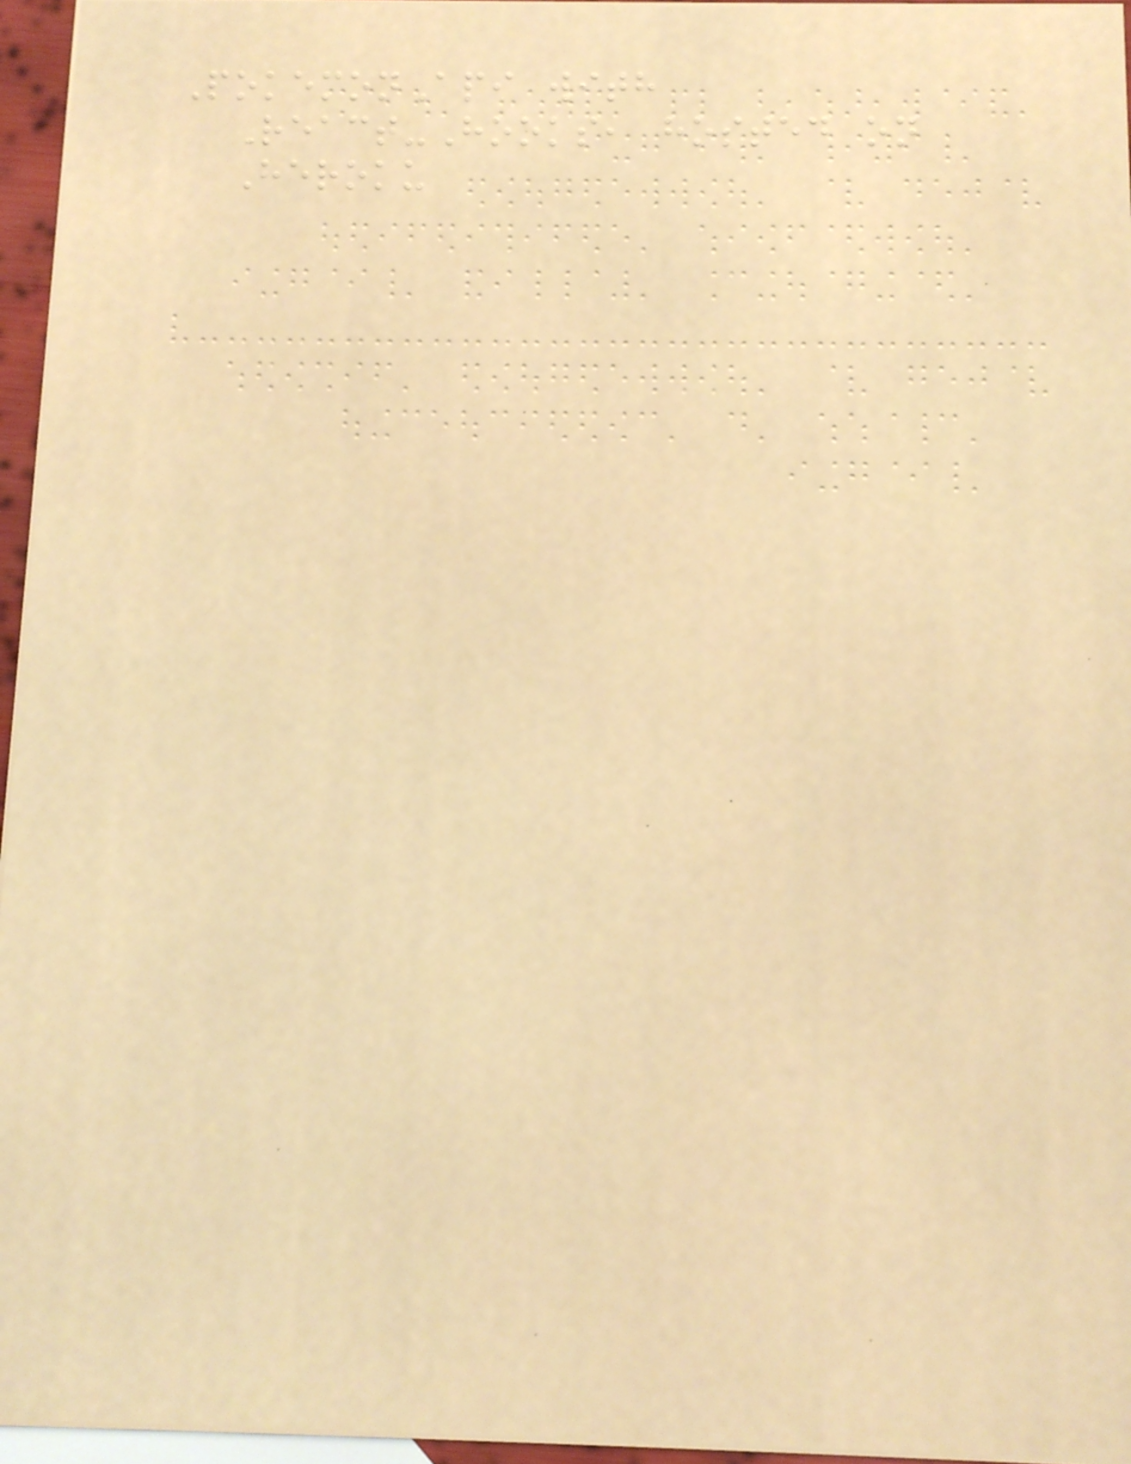PokemonApi with
React-Hooks, hosted on
Heroku
